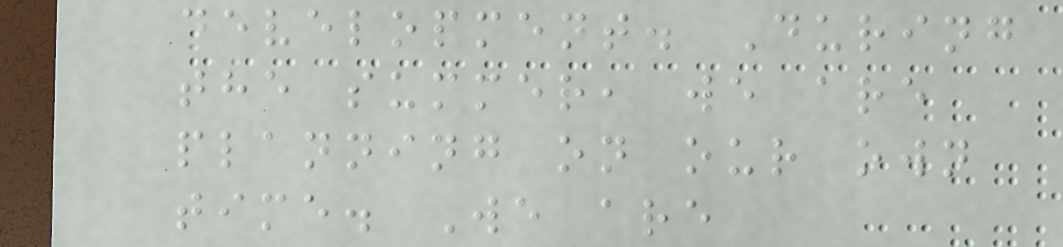development. During
the summer, we are
planning on our own
time. We are
